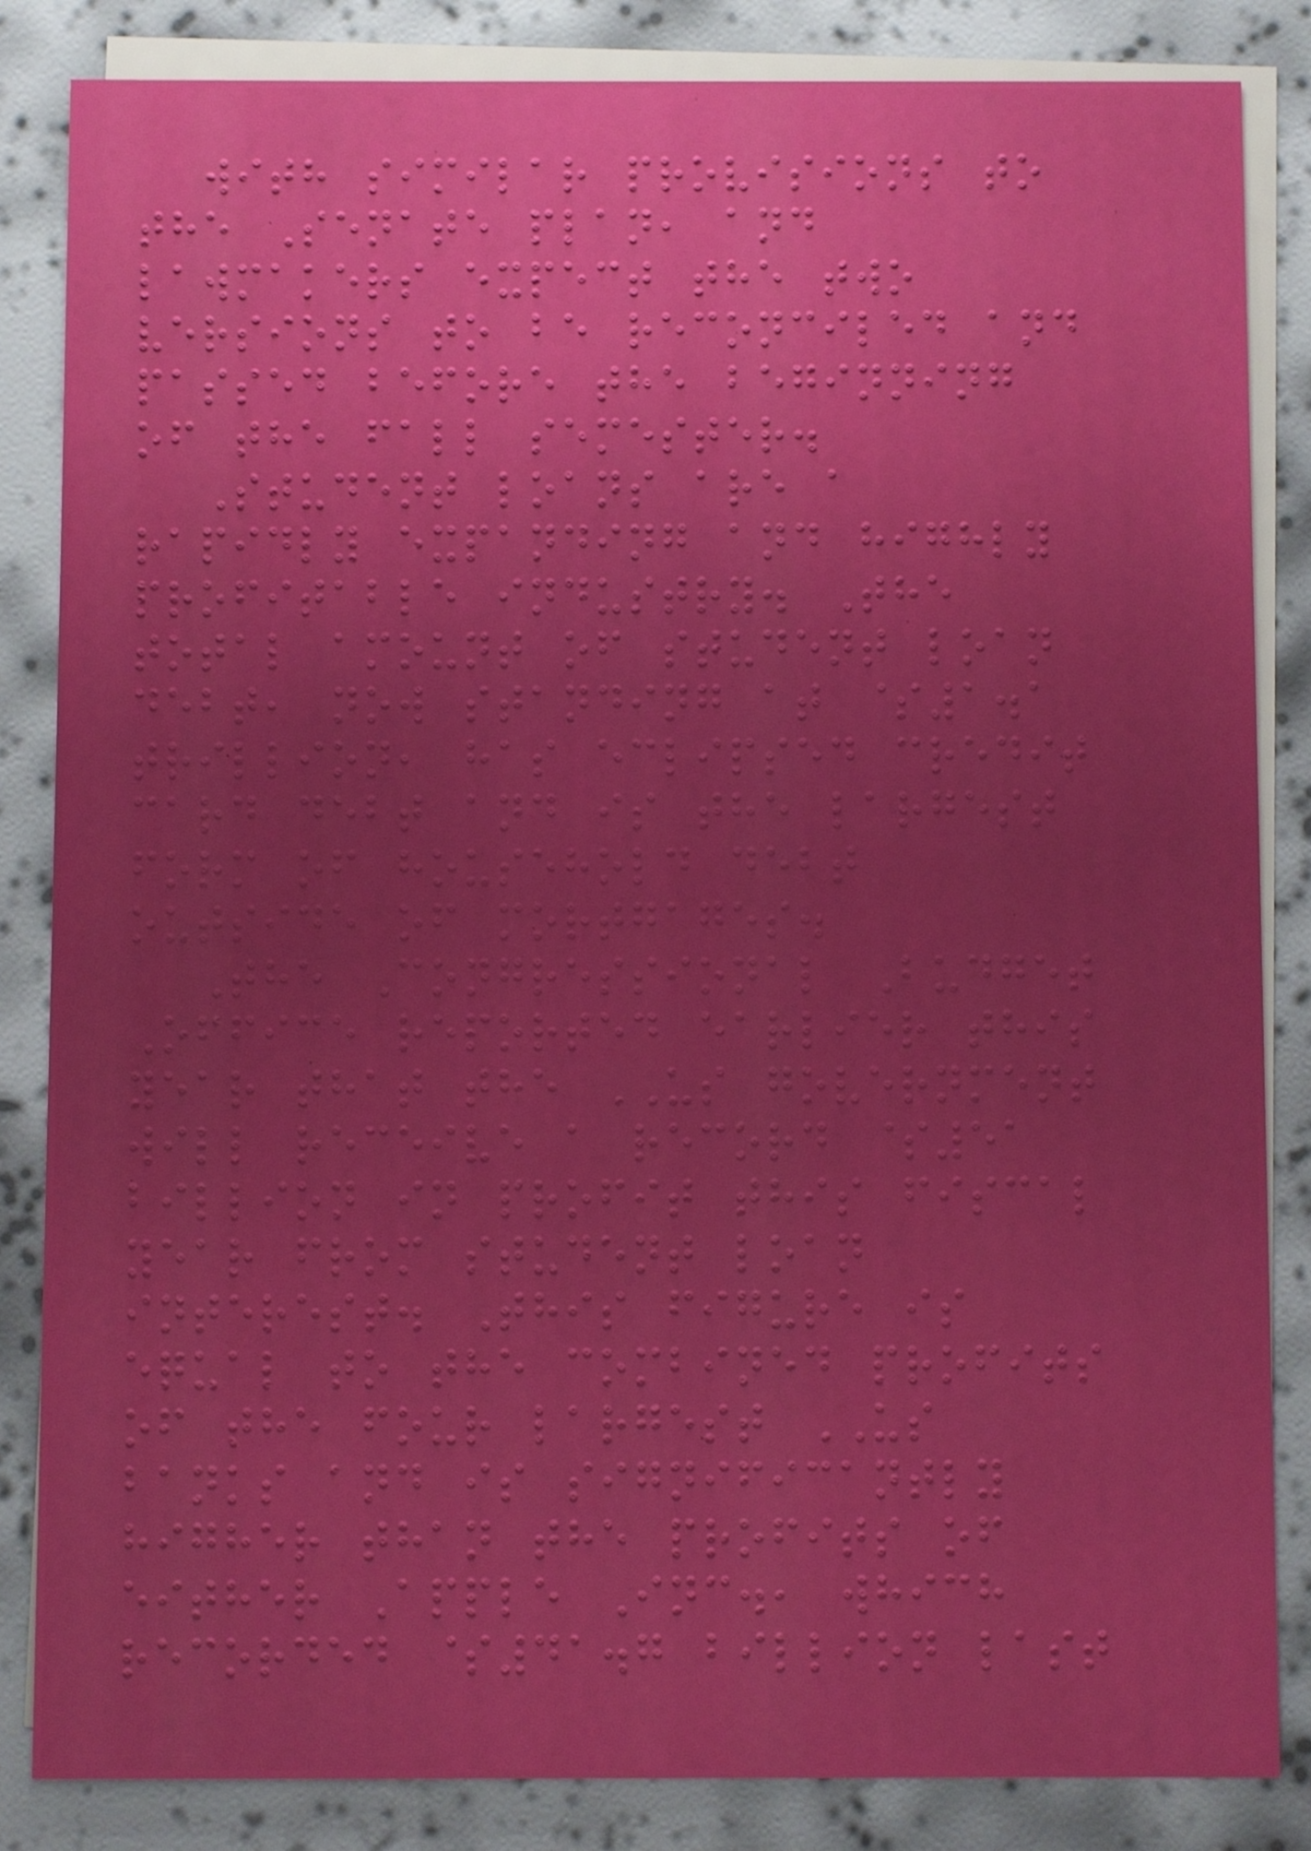with similar provisions to
the Senate plan, and
lawmakers expect the two
versions to be reconciled and
passed before the beginning
of the fall semester.
Student loans are a
rapidly expanding and highly
profitable industry. The
total amount of student loan
debt, now standing at $1.1
trillion, has eclipsed credit
card debt and is the largest
form of household debt
outside of mortgages.
The Congressional Budget
Office reported earlier this
year that the US government
will receive a record $51
billion in profit this fiscal
year from student loan
interest. This figure is
equal to the combined profits
of the four largest US
banks and is significantly
higher than the profits of
either Apple Inc., which
recorded $41.7 billion last
